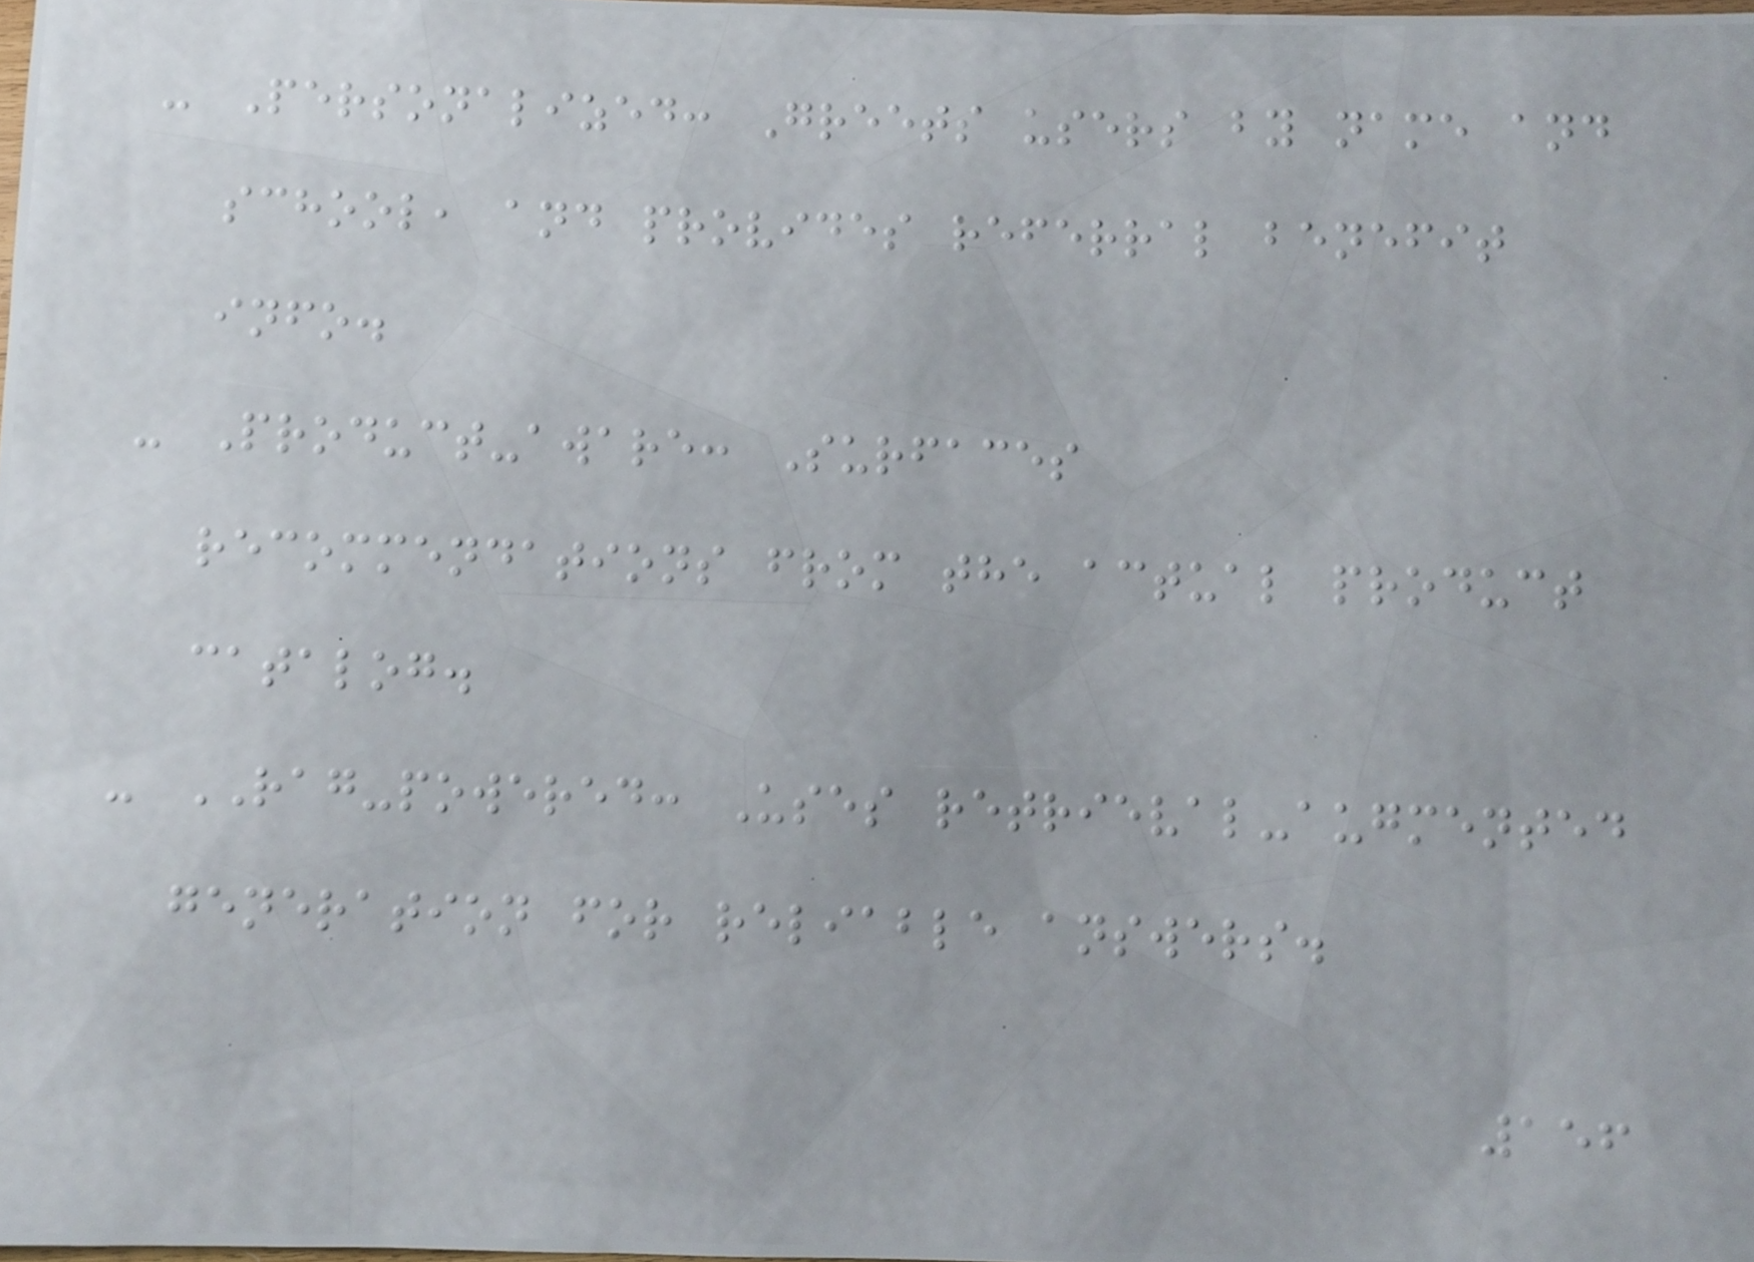- Personalized: Greets users by name and
school, and provides referral benefit
info.
- Product-aware: Surfaces
recommendations from the actual product
catalog.
- RAG-powered: Uses retrieval-augmented
generation for reliable answers.
156
